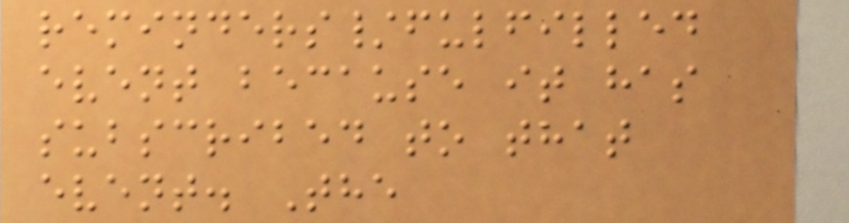reminders/fulfilled
event because it has
subscribed to that
event. The
